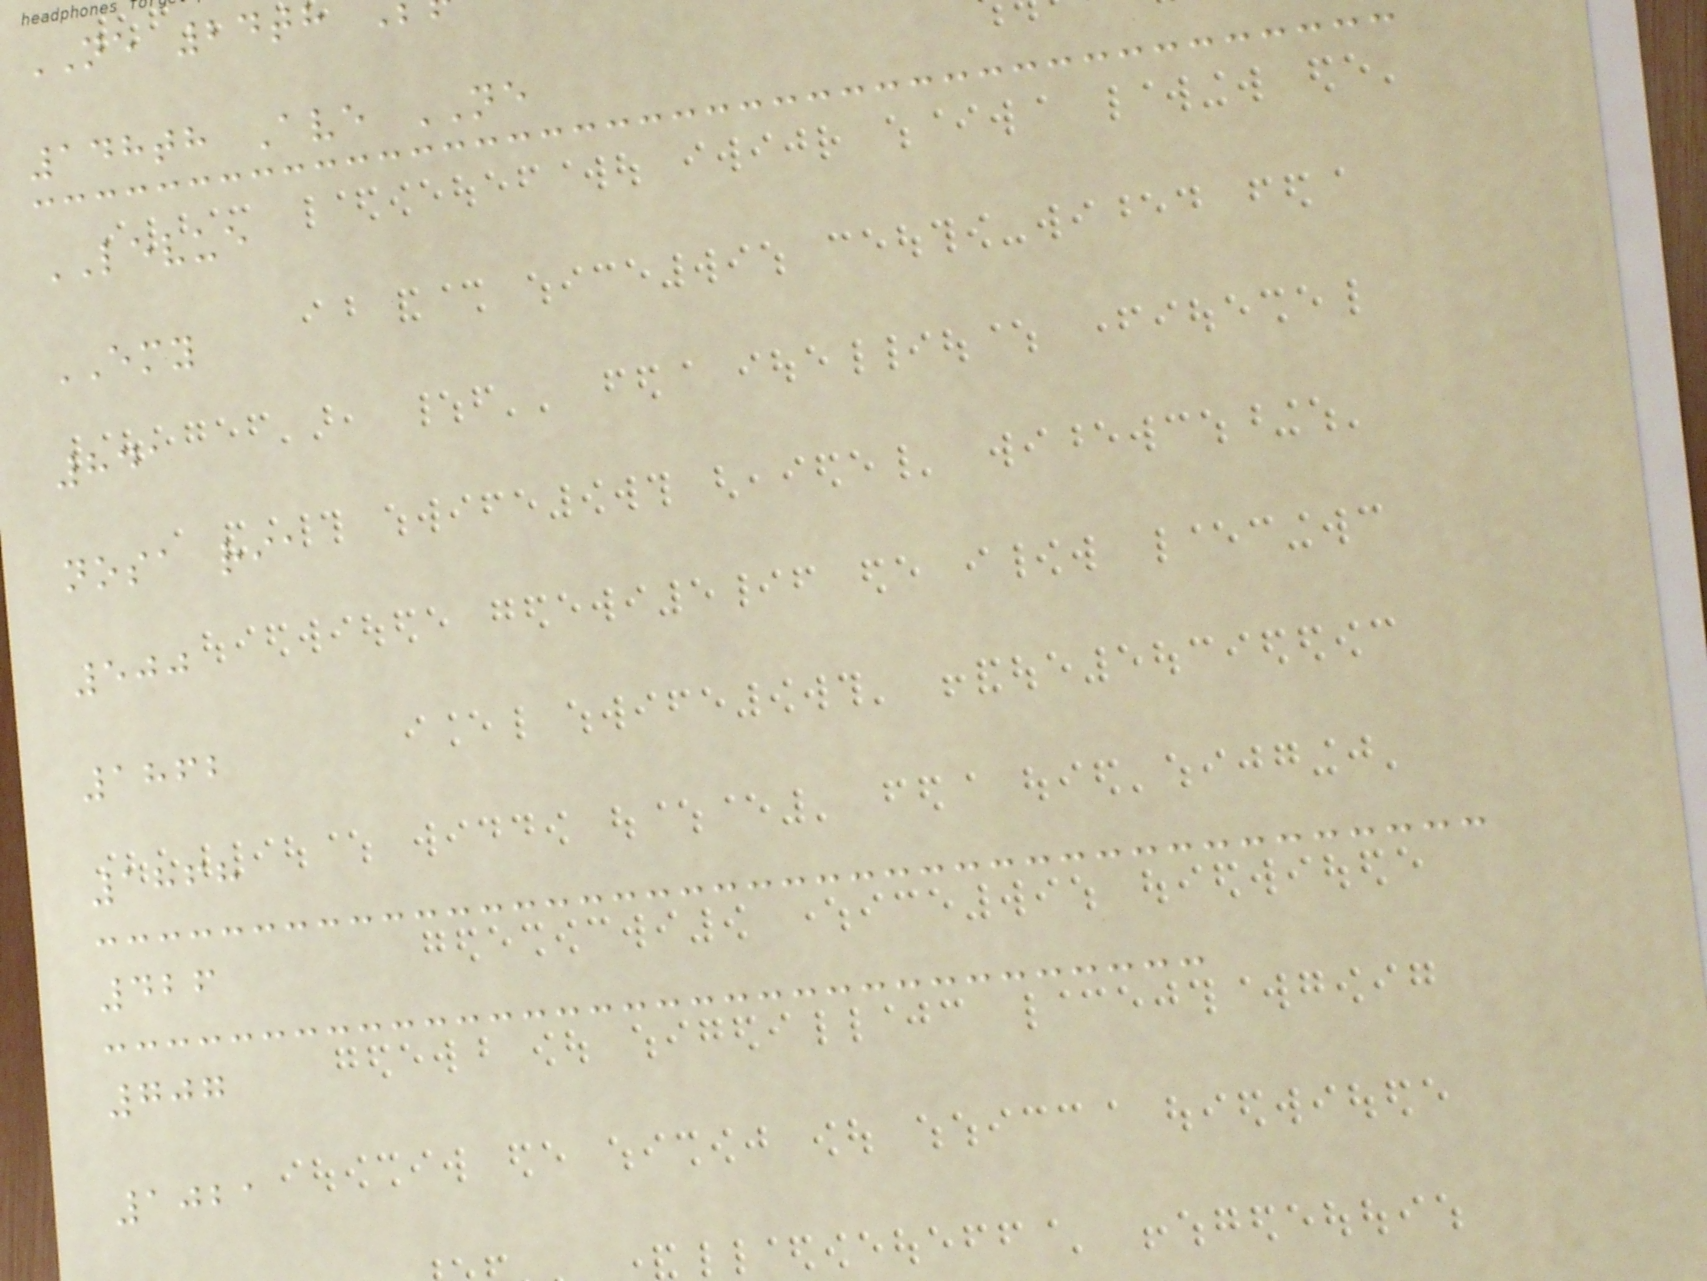NE 24th
148th Ave NE
LEVUE
EMY
841
nosa ria
500
1862
1868
426
707
1021
